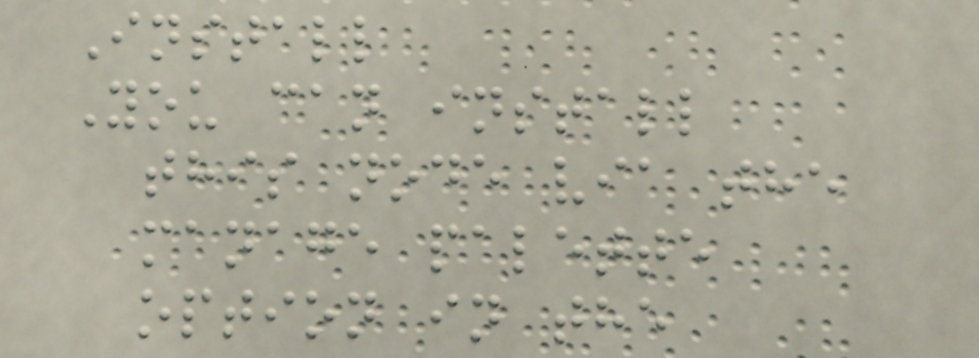Install
You can install
this node via the
manage palette
option in the
